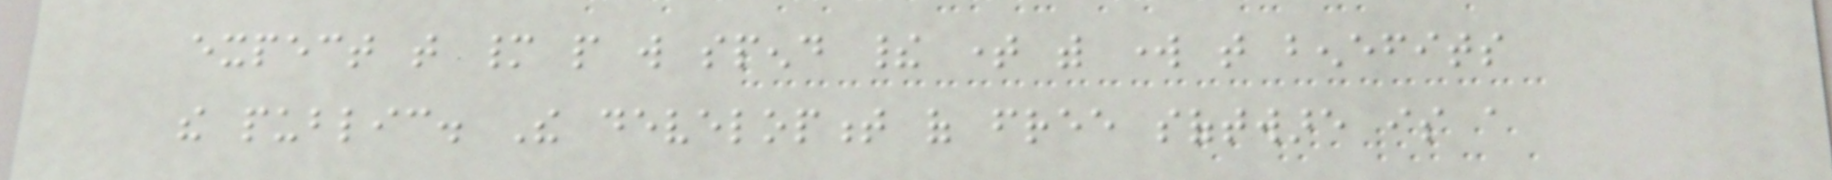expect that many people will spend their time with work that benefits
the public. The development of free software is a
